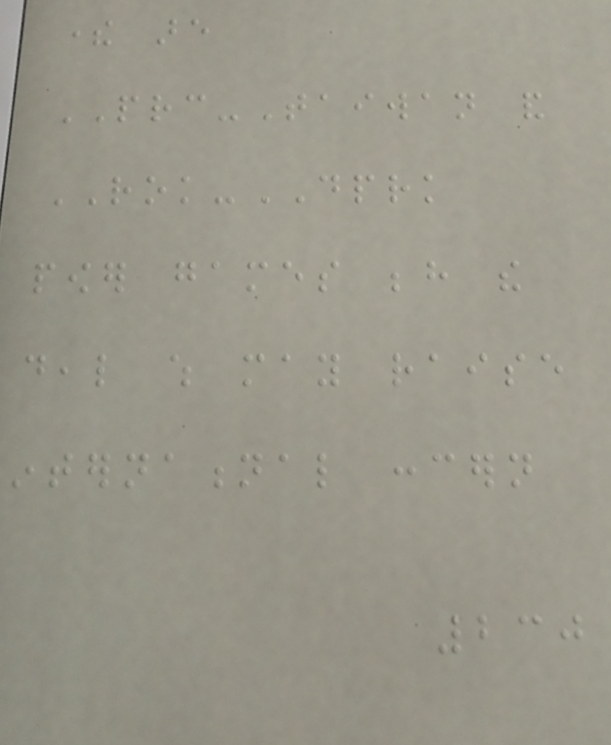there are
PRC-Taiwan and
ROK-DPRK
power games behind the
deal which may raise
international concern
230
